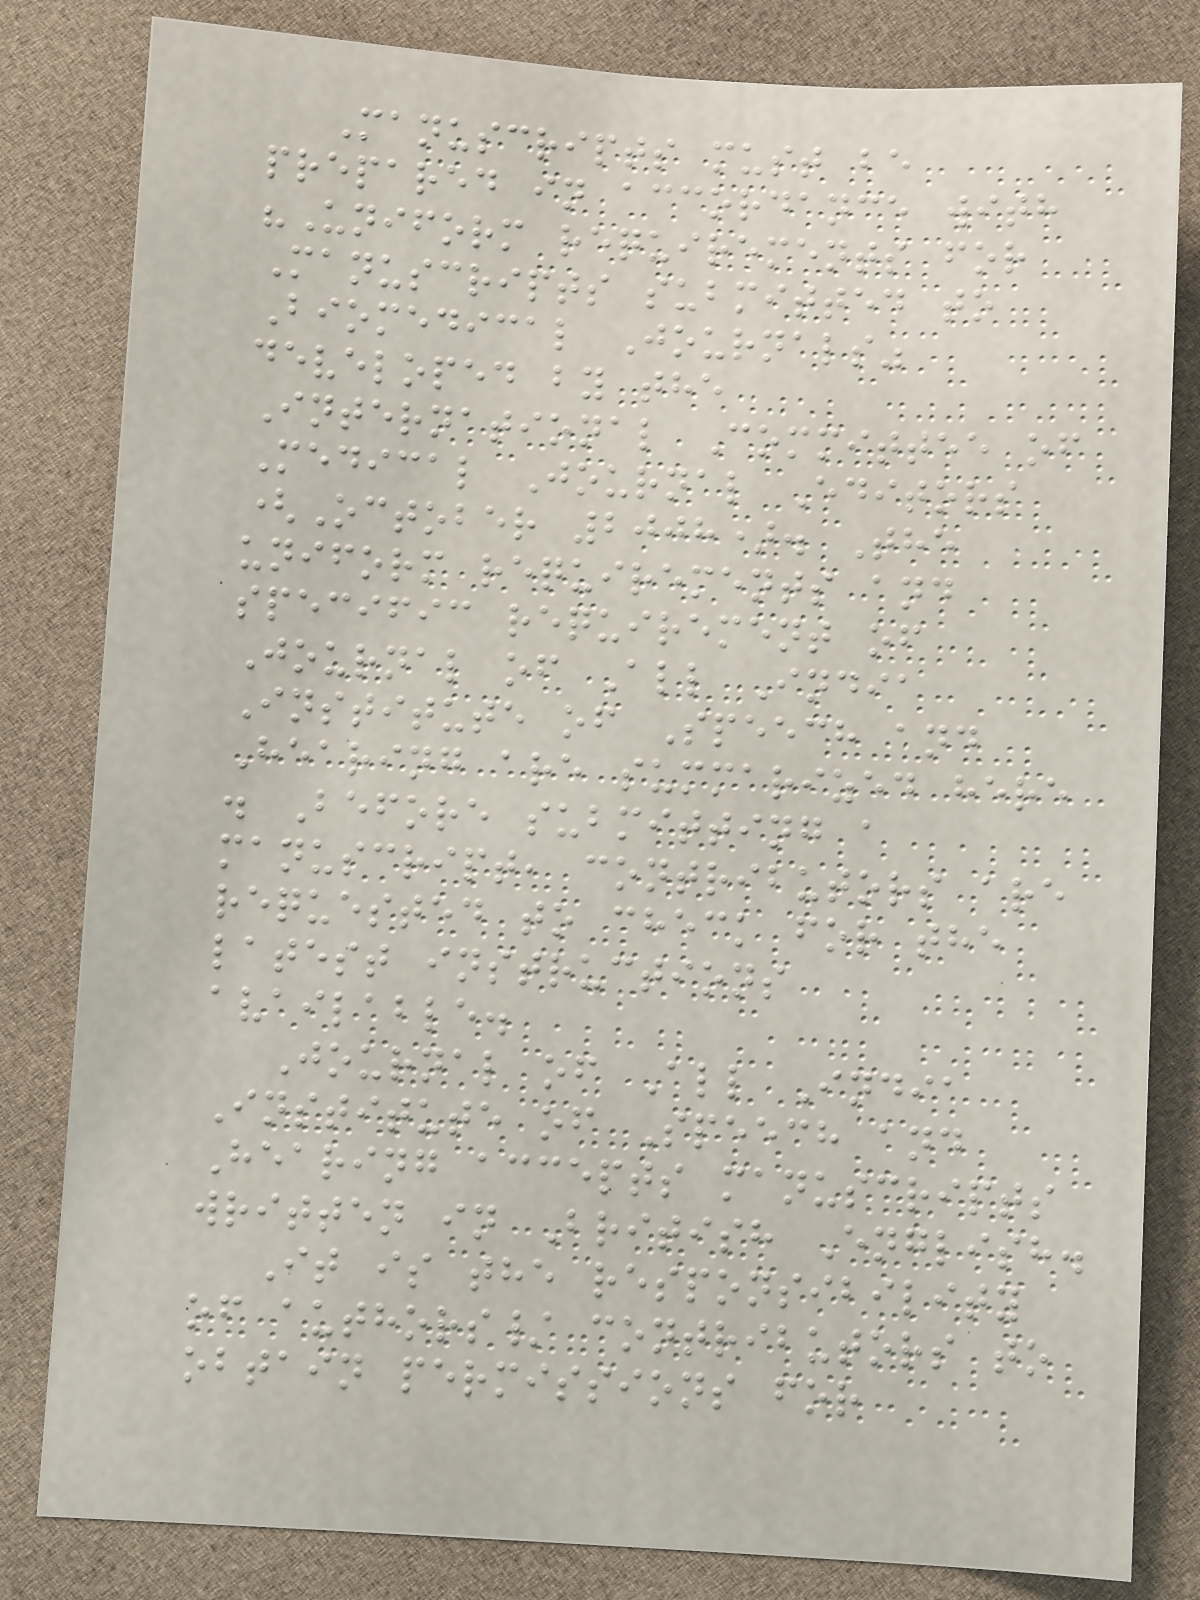Manuscripts must be
prepared in accordance with
"Uniform requirements for
Manuscripts submitted to
Biomedical Journals"
developed by the
International Committee of
Medical Journal Editors
(October 2008). The
uniform requirements and
specific requirement of
Journal of All India
Institute of Speech and
Hearing are summarized here
. Before submitting a
manuscript, contributors are
requested to check for the
latest instructions
available.
Journal of All India
Institute of Speech and
Hearing accepts manuscripts
written in British English.
It is the responsibility
of authors/ contributors to
obtain permissions for
